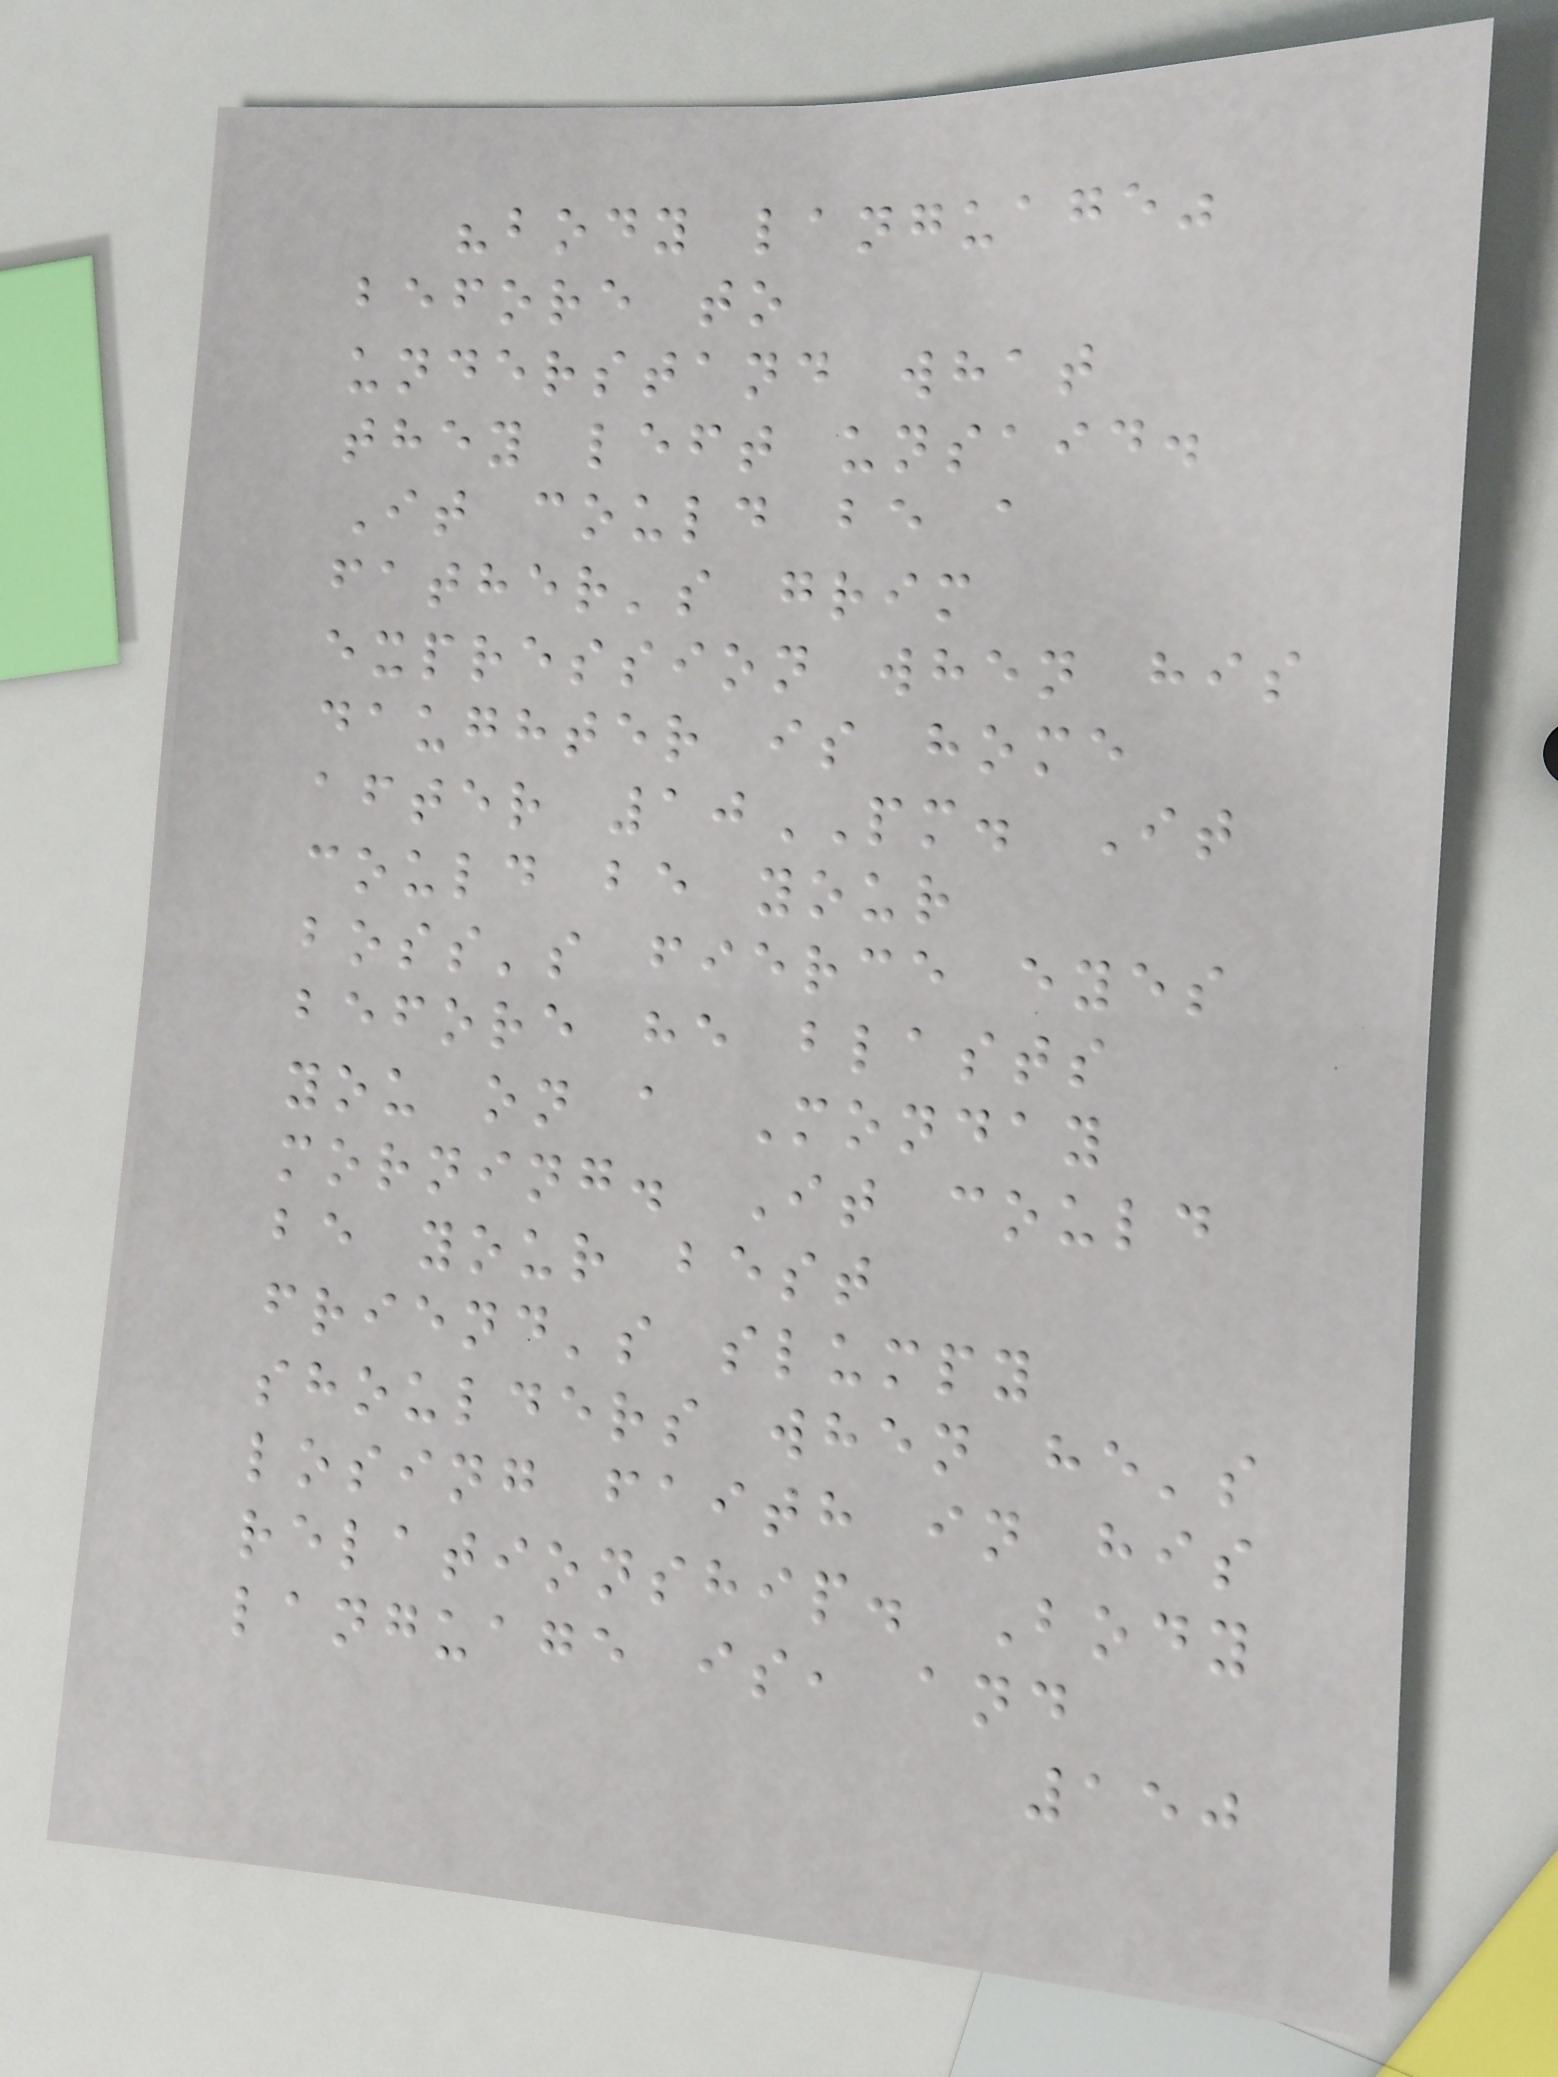"body language"
before to
understand what
they left unsaid.
It could be a
father's grim
expression when his
daughter is home
after 10PM. It
could be your
boss's fierce eyes
before he blasts
you on a Monday
morning. It could
be your best
friend's slumpy
shoulders when he's
losing faith in his
relationship. Body
language is, and
150
